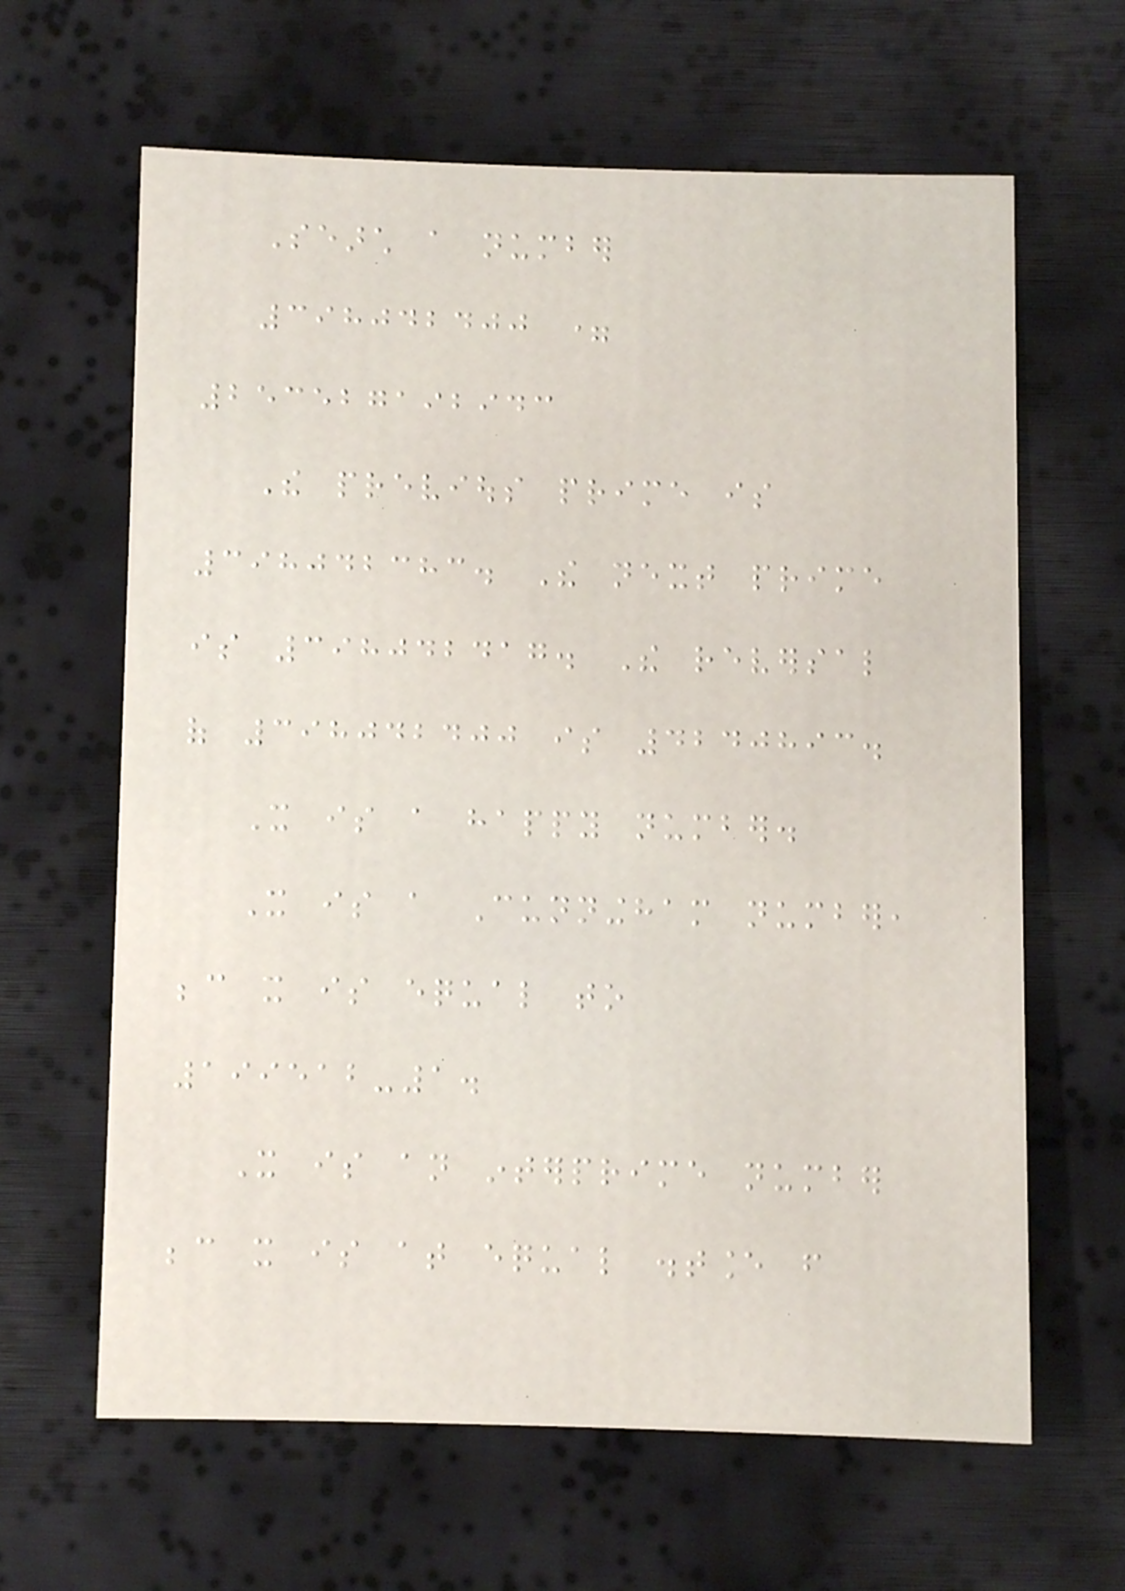Search a number
398042400 =
253527192943
The previous prime is
398042383. The next prime
is 398042417. The reversal
of 398042400 is 4240893.
It is a happy number.
It is a Cunningham number,
because it is equal to
199512-1.
It is an interprime number
because it is at equal distance from
